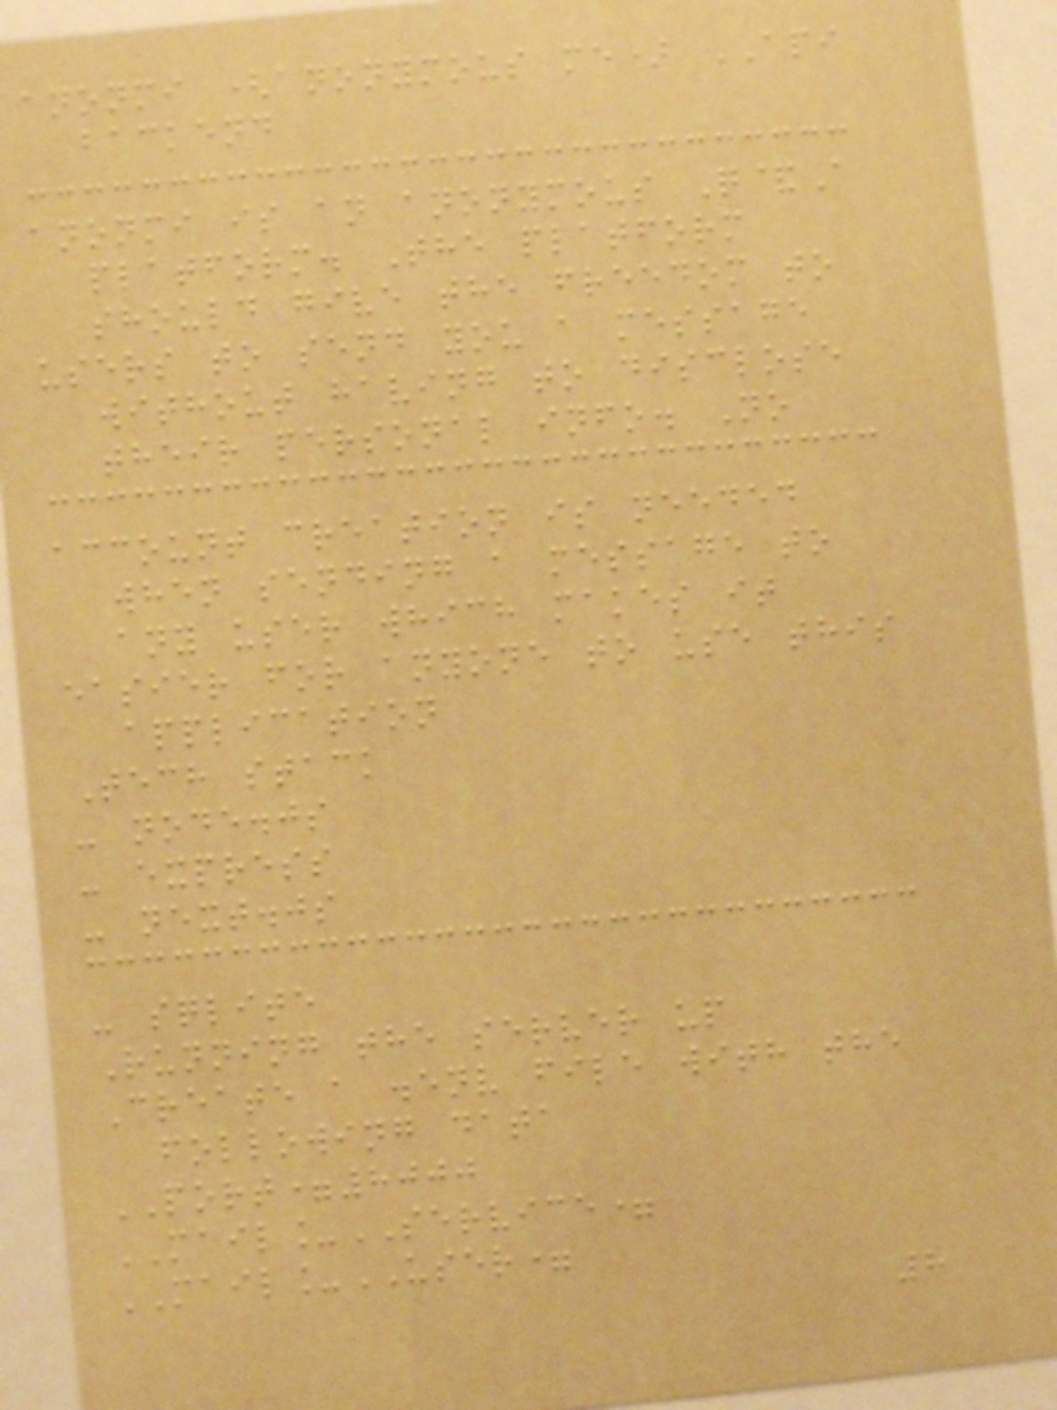anonmi (anonymous me) API
backend
anonmi is an anonymous Q&A
platform. The platform
should give the freedom to
users to send you a message
without having to disclose
their personal info. No
account creation is needed
when sending a message to
any user which makes it
easier for anyone to use this
application
Tech stack
- node.js
- express
- next.js
- sqlite
Running the server up
Create a .env file with the
following data
PORT=8000
MAIL_SERVICE=
MAIL_USER=
8
